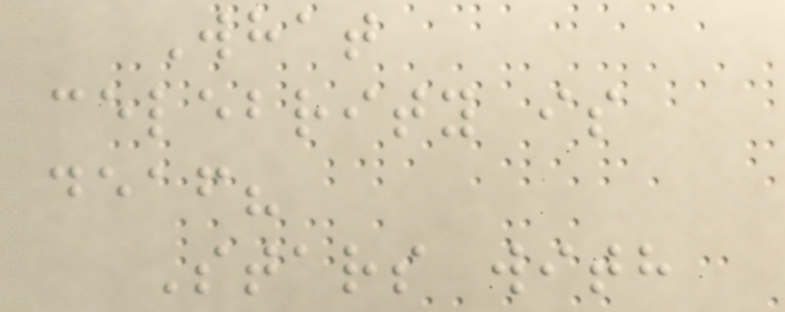What
celebrity is
deaf?
Stars with
